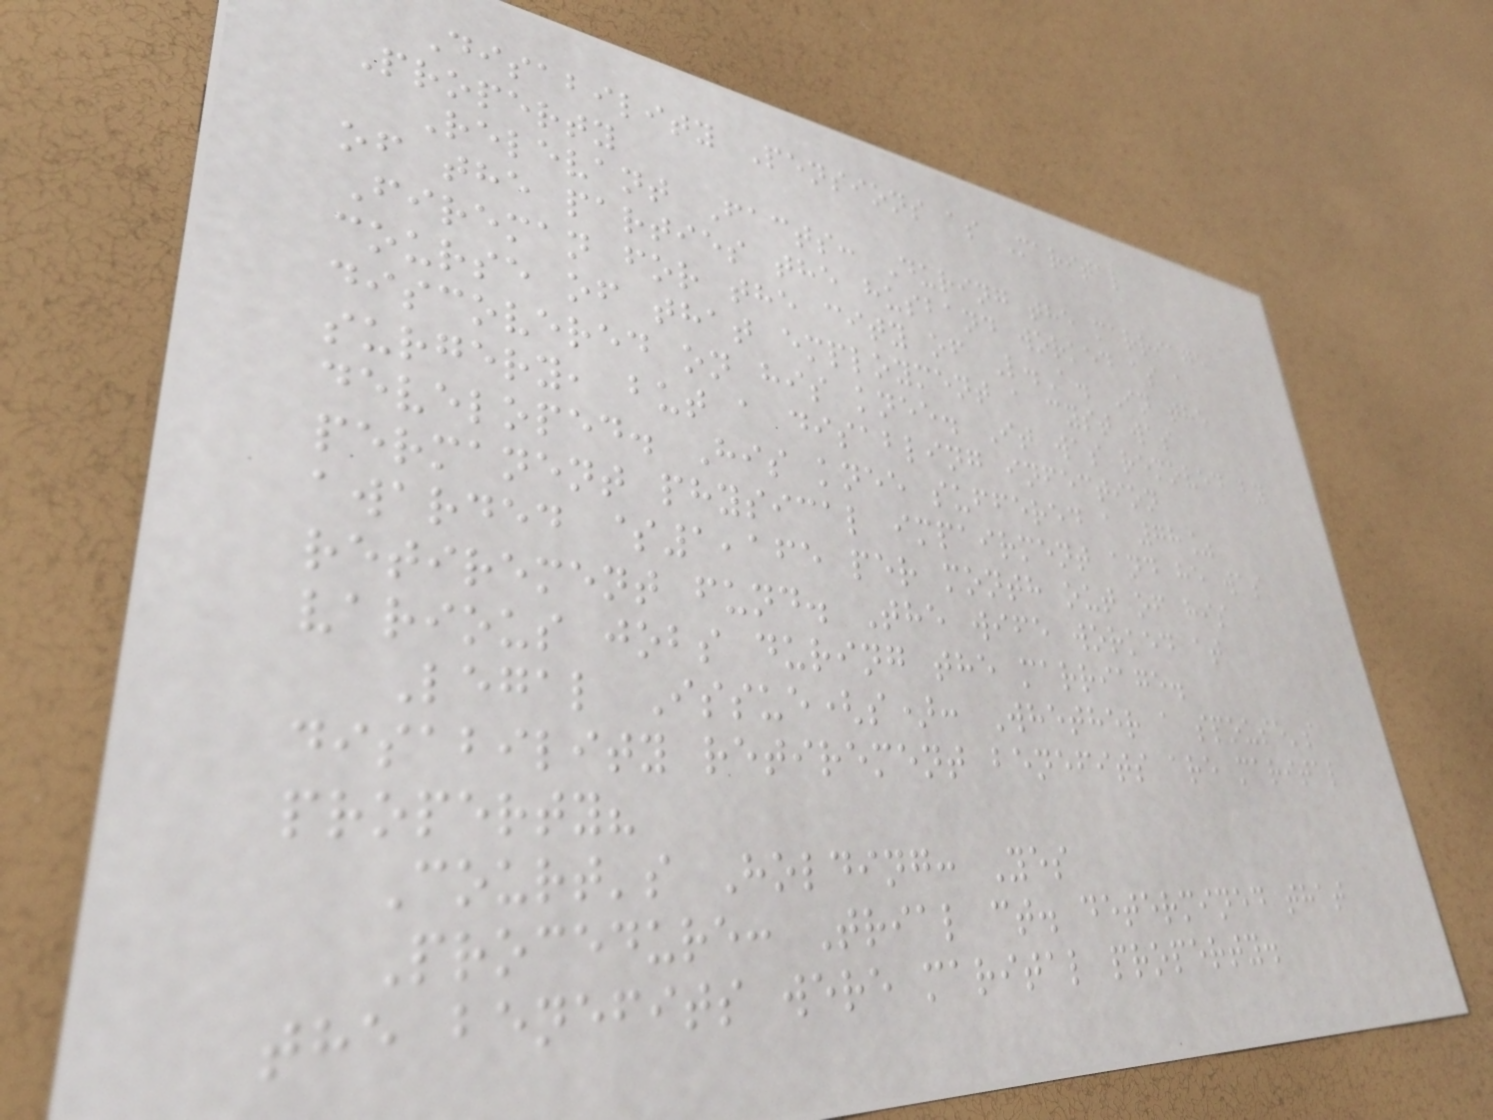Disability Pensions as Marital
Property
Relevant Facts: During the marriage
of the parties the husband worked as a
Fireman for the city of L.A. In the
course of that employment a cyst was
discovered on his knee. It was removed by
surgery, but a disabling infection
developed. His knee suffered a 78%
permanent physical impairment and he was
awarded $1,165 per month out of his
retirement fund. The wife worked at
various jobs during the marriage.
Legal Issue(s): Whether a spouse's
disability retirement benefits are marital
property?
Court's Holding: Yes
Procedure: Trial ct. determined that
the benefits were marital property.
